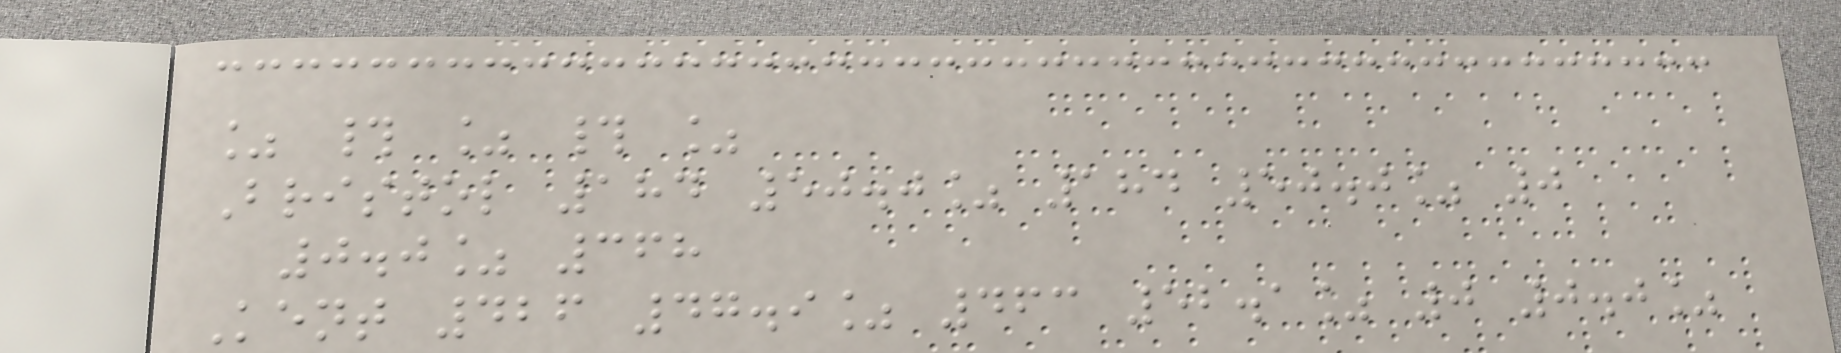% # % # %
Bristol 184 50.0% 184 50.0% 0
0.0% 368
Kent 426 47.9% 463 52.1% 0 0.0%
